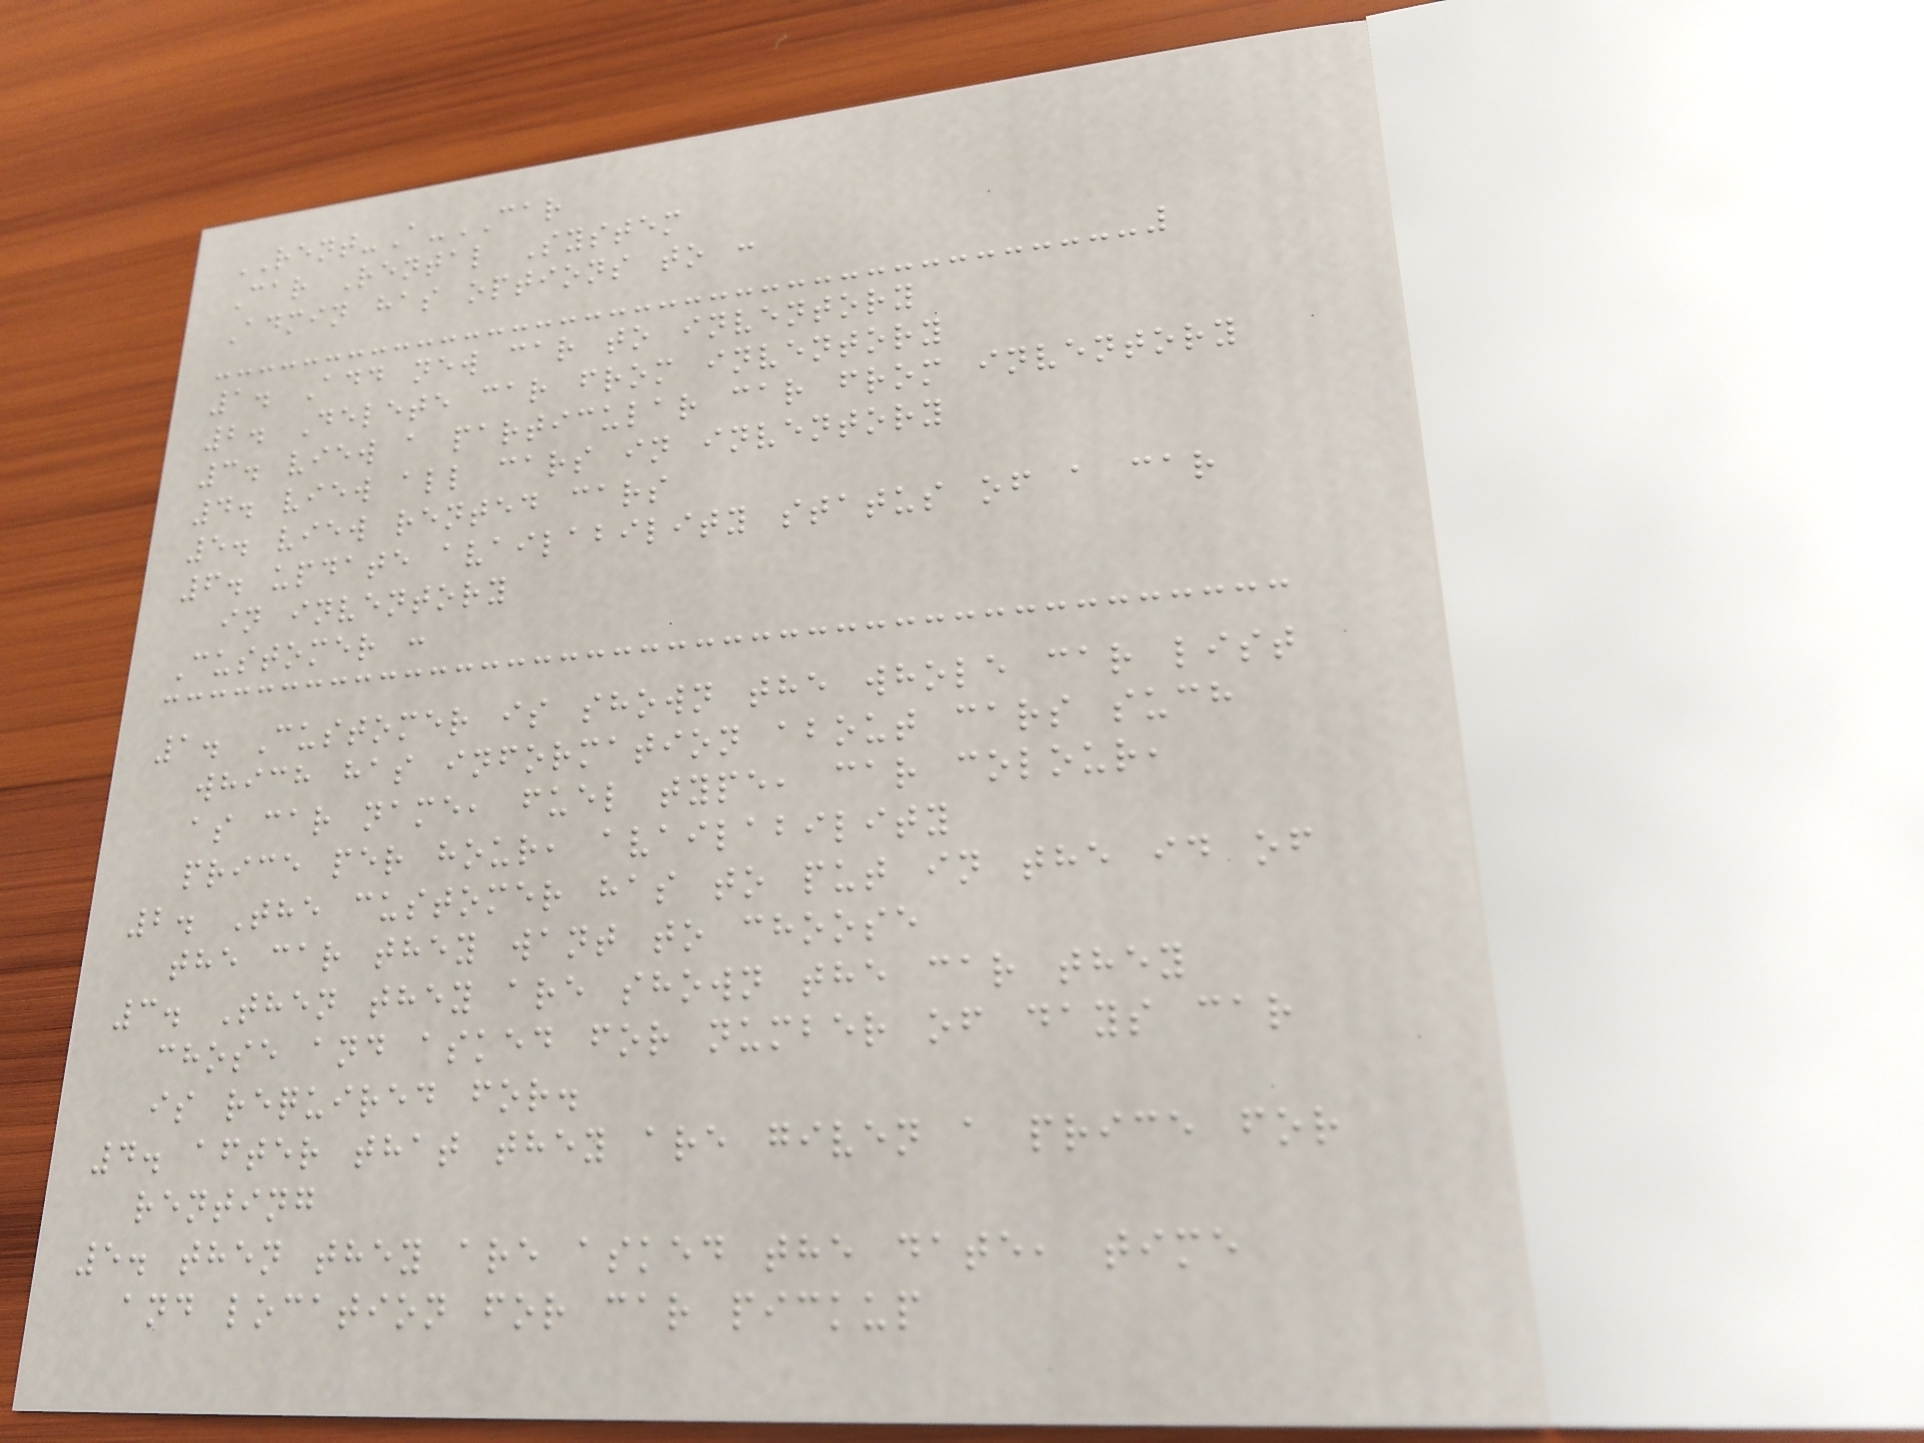RENT-A-CAR
Car Rental System
Admin has options to :
1. Add new car to inventory
2. Delete car from inventory
3. view a particular car from inventory
4. view all cars in inventory
5. view rented cars
6. update availability status of a car
in inventory
Customer :
1. Customer is shown the whole car list
which has information about cars such
as car name, fuel type, car colour,
price per hour, availability
2. The customer has to put in the id of
the car they want to choose
3. Then they are shown the car they
chose and asked for number of days car
is required for.
4. after that they are given a price for
renting
5. then they are asked the date, time
and location for car pickup
